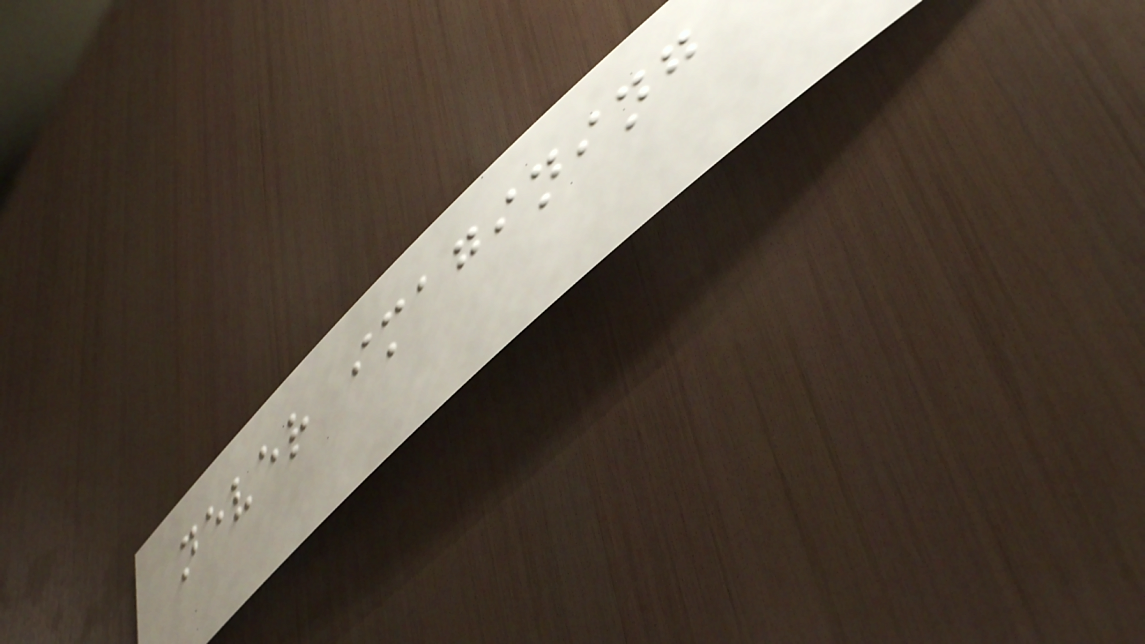never imagining
